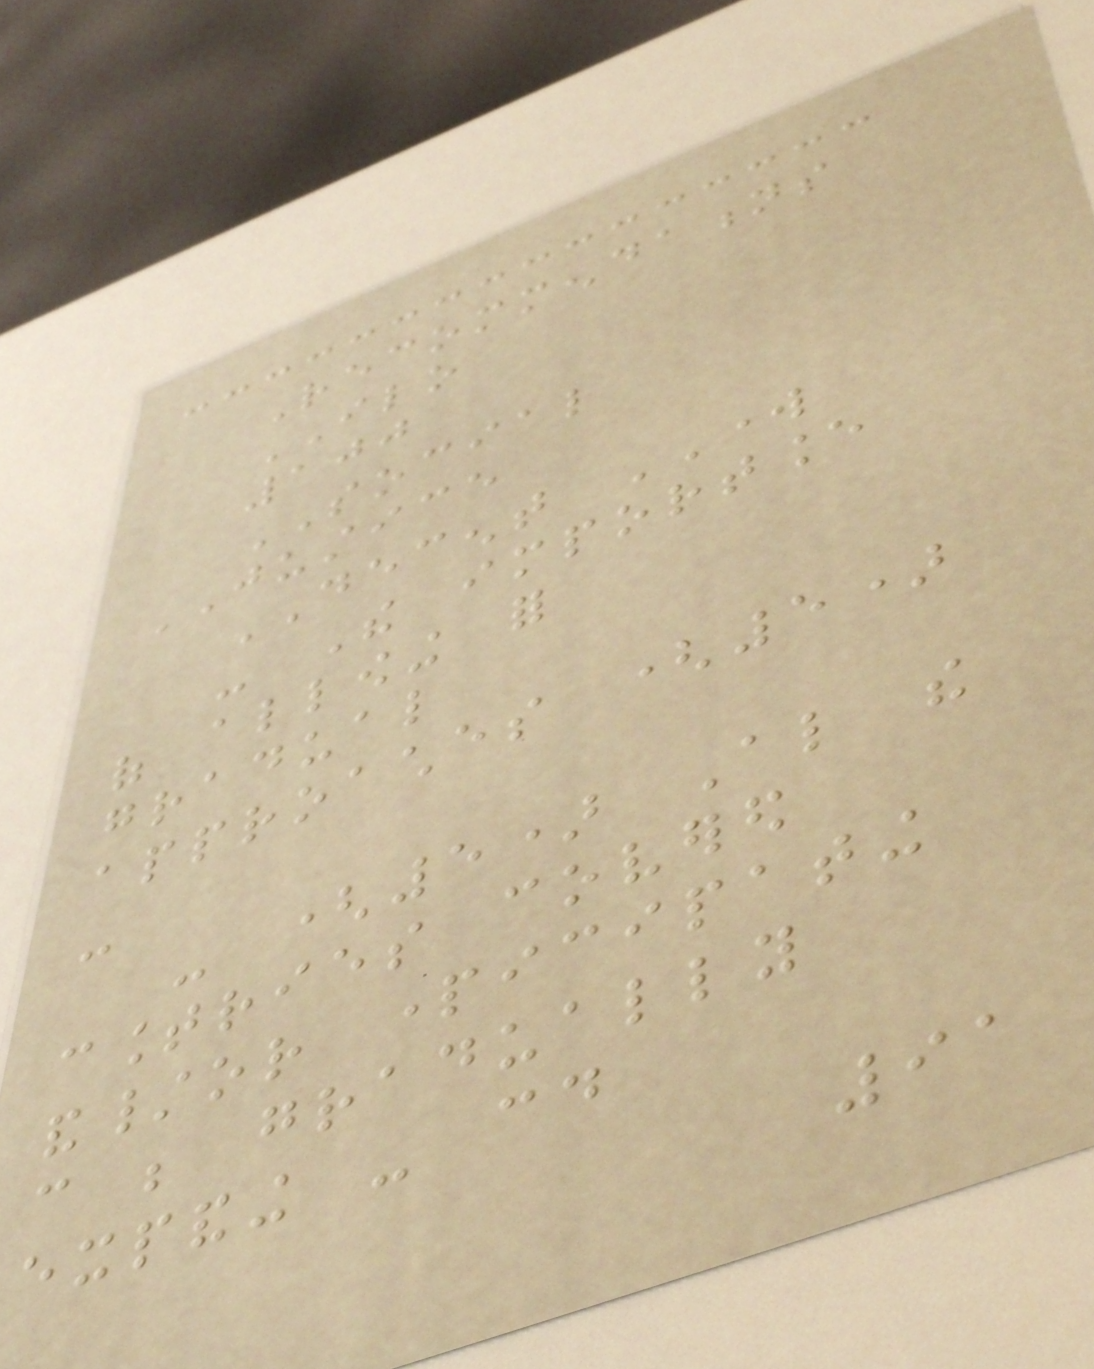Recommendations
ILO
100
SOCIAL
JUSTICE
DECENT WORK
- The importance
of allowing for
gradual
approaches (5)
-
- (5) Also the
countries covered
and/or participating
can be gradually
expanding - could
91
